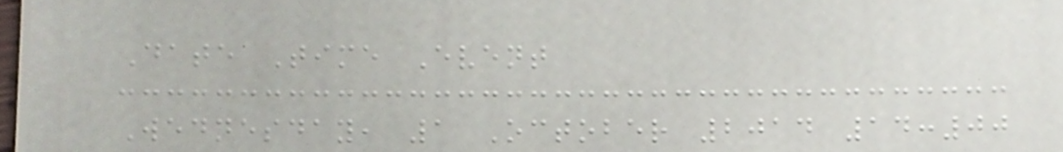Date Time Event
Wednesday, 1 October 2014 14:00
